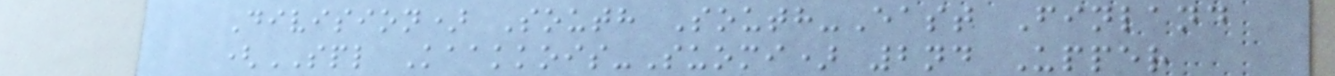Division) South South-East Finland
(SPL Kaakkois-Suomi) 2nd Upper
